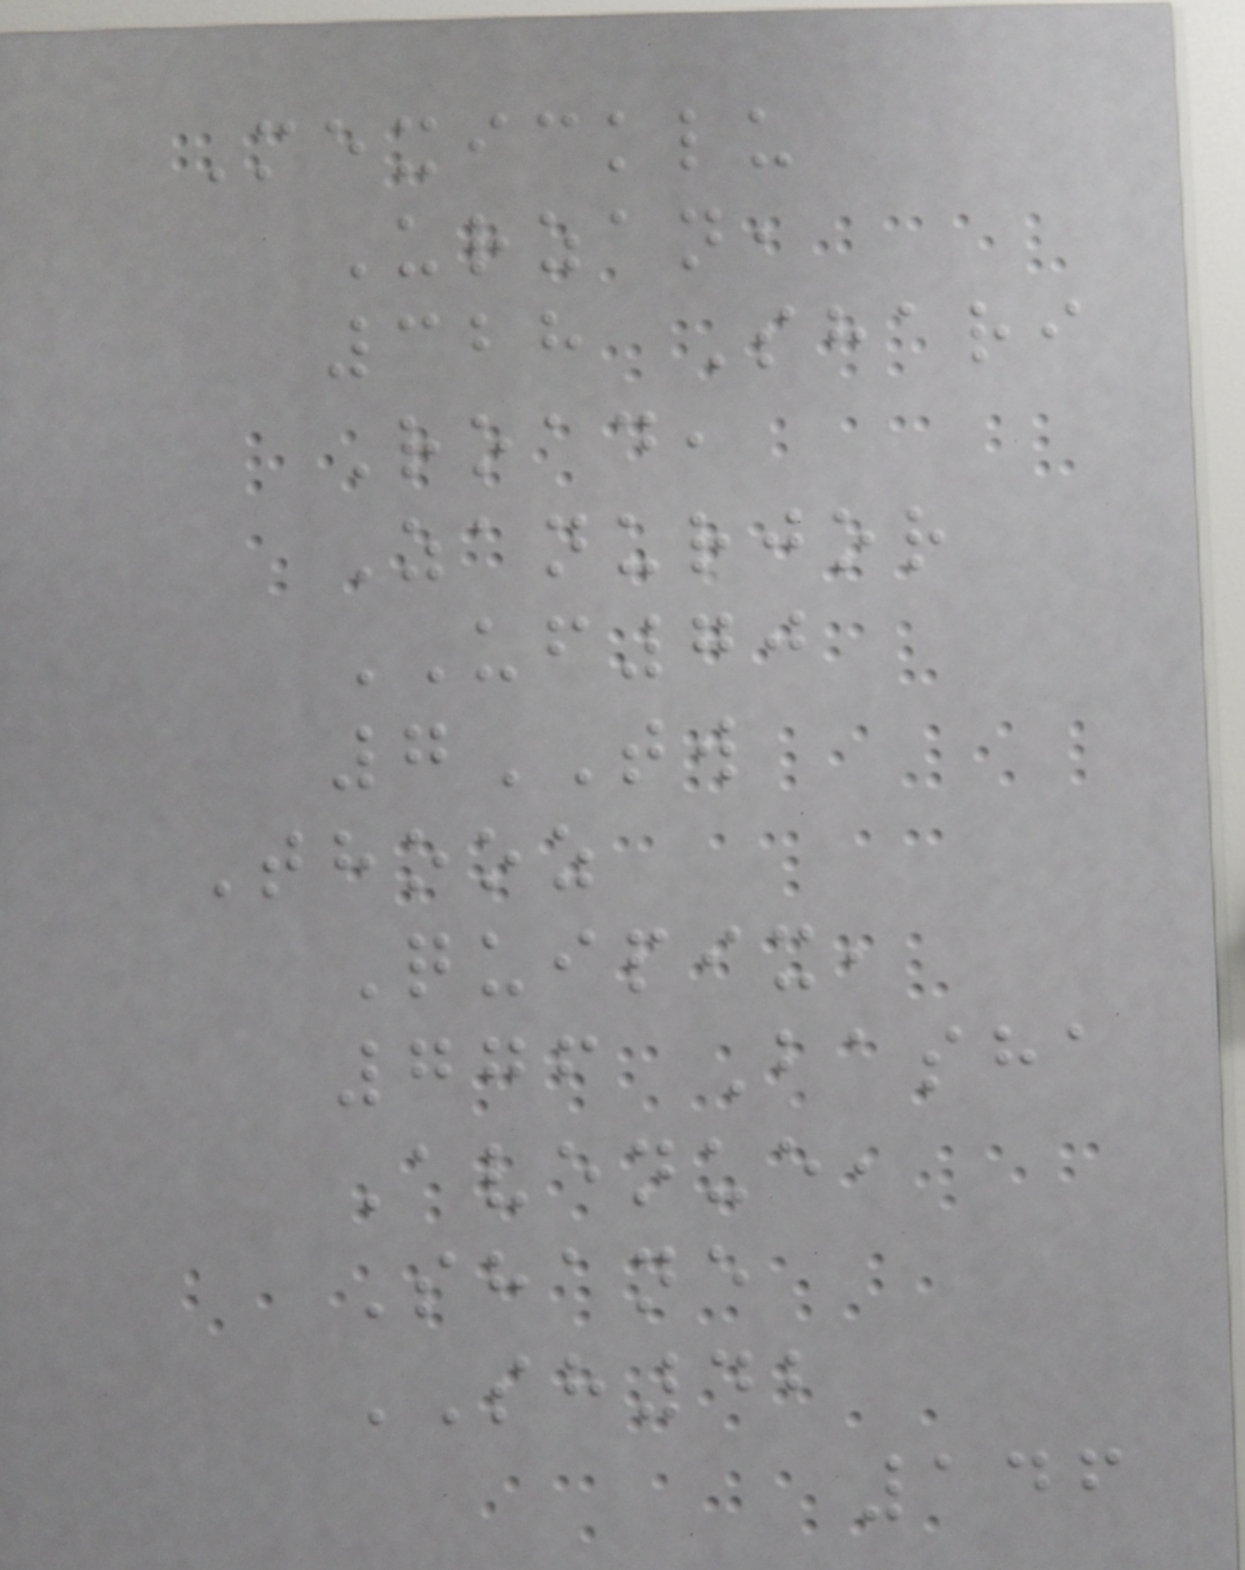Mexicklu
Urzan,
328 Shari
Road,
Zanurjor
UF70
7TW
Thooz
Quipix,
776 Basha
Avenue,
Shane
SH42
146
